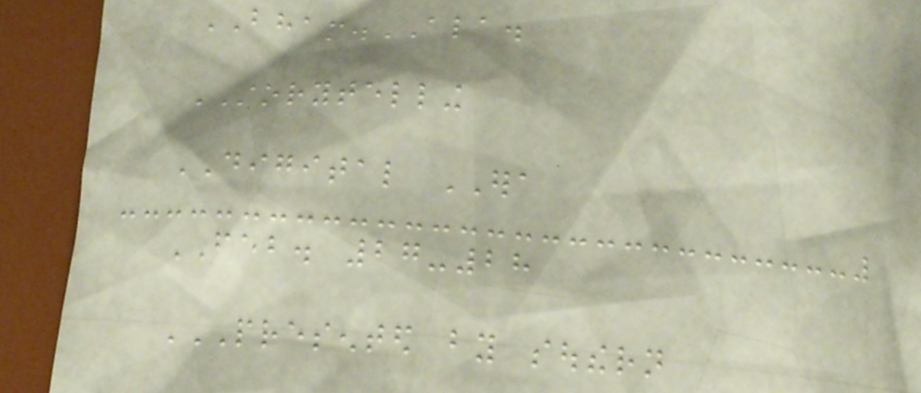BHAM.ALA.
STORYTELLING
DIGITAL ERA
FEB. 27-28
PRESENTED BY SOUTHERN
